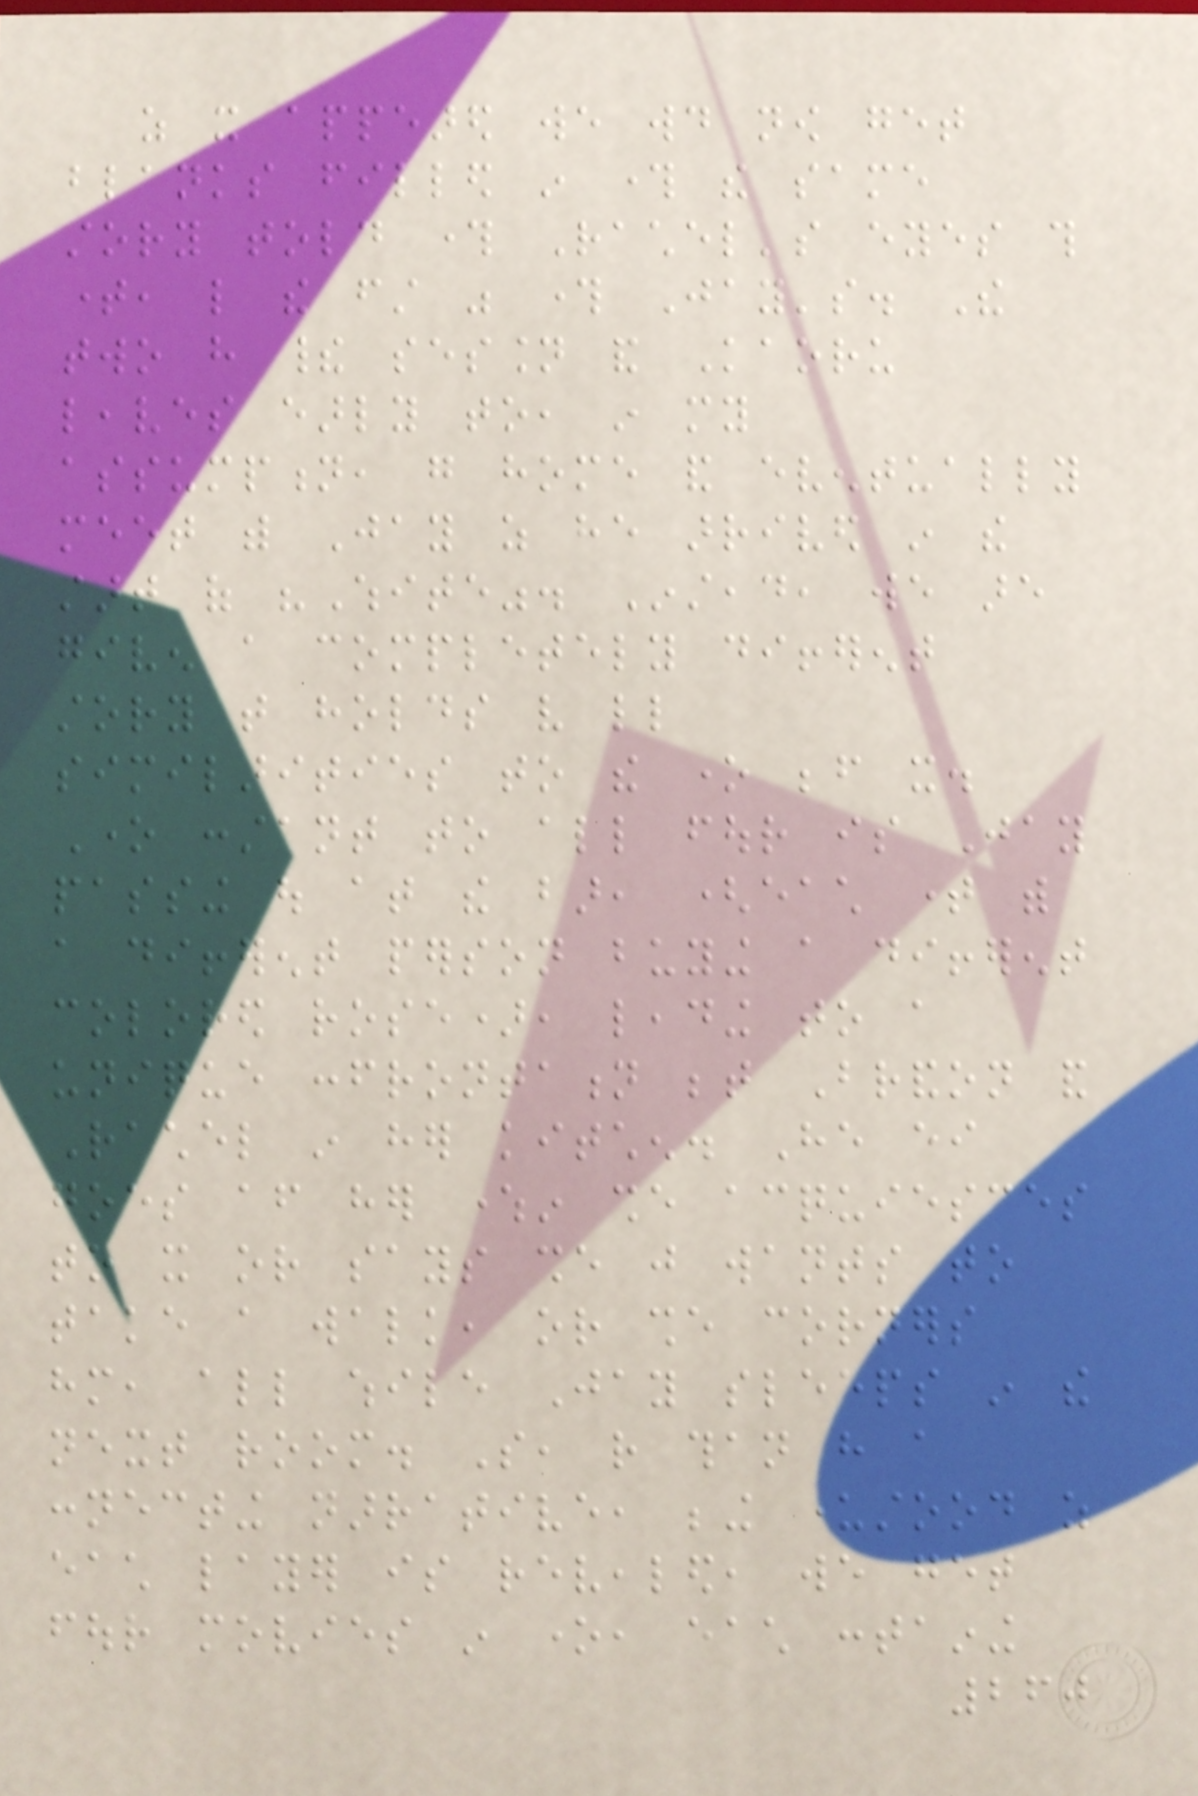as it appeared we would now get
blanks filled in through the same
story told through Rachel's eyes this
time, like the first was through Jay's. The
two have their session and Kaoru
leaves early to, in my
assumption, go home and eventually
meet with Jay as he arrived in the
start of "White". Instead, we are
given a completely different
story that holds very little
similarities to the one before it.
One constant to all four is Jay
passing out at the bar, (each time with
a different person buying a different
colored rose), leading to a
unique confrontation between Brandon and
Rachel in her kitchen. He either
goes after her wherein she acquiesces
to it or says she just wants to
take a walk, or she corners
him, all while Jay sleeps in the
next room. So, rather than have a
connecting narrative, being understood as
each layer is revealed, we get
four movies in one, each containing
260
